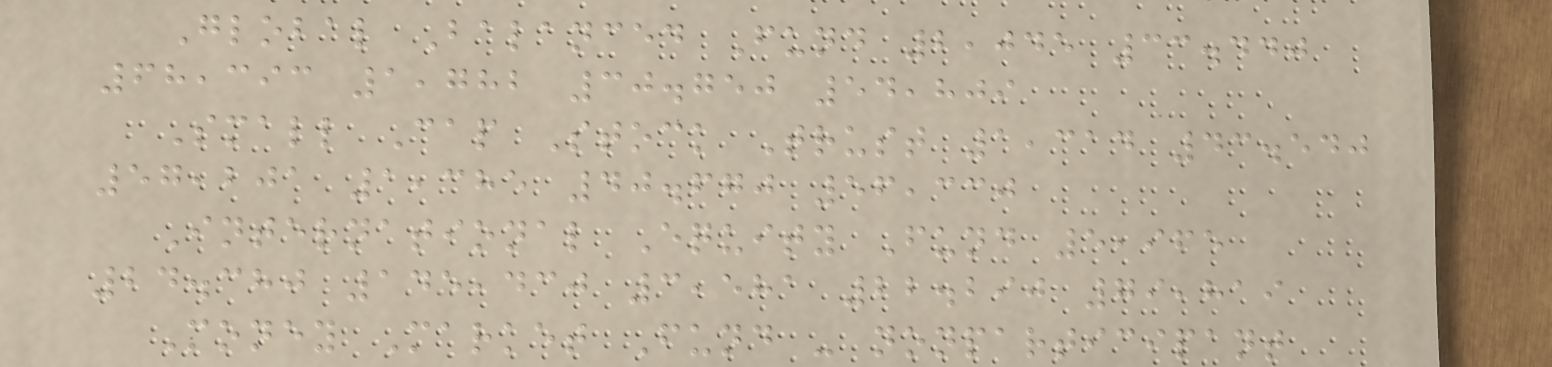Global Balanced Fund 2,045 33.440
68,393 1,782 30.750 54,809
Small Cap Stock Trust 1,314 43.540
57,201 1,385 40.670 56,330
International Equity Fund 5,965
24.380 145,430 3,581 22.290 79,819
Money Market Fund - nonparticipant
